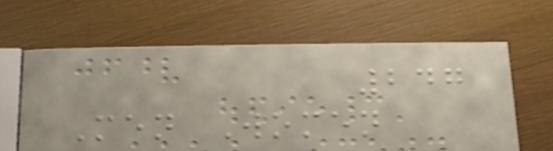247
Men Women
